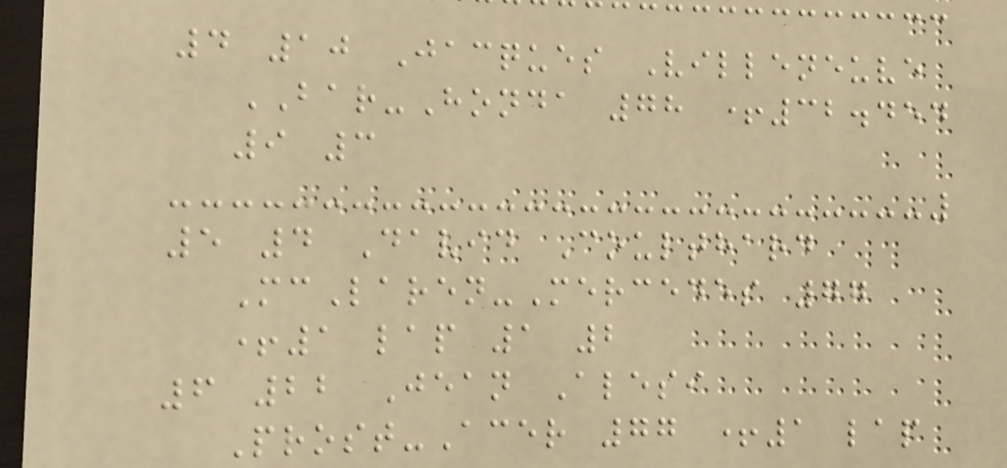4 10 Jacques Villeneuve
BAR-Honda 78 +32.454
9 3
5 4 David Coulthard
McLaren-Mercedes 77
+1 lap 1 2
6 22 Jean Alesi
Prost-Acer 77 +1 lap
